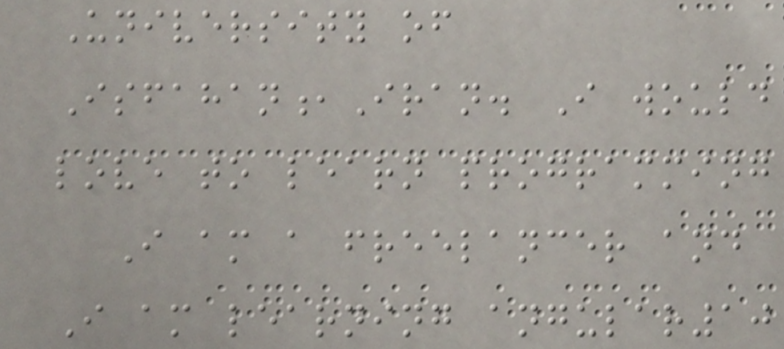University of
Isfahan,Iran. I would
love to learn programming
I am a freelancer and
I am learning angular10
